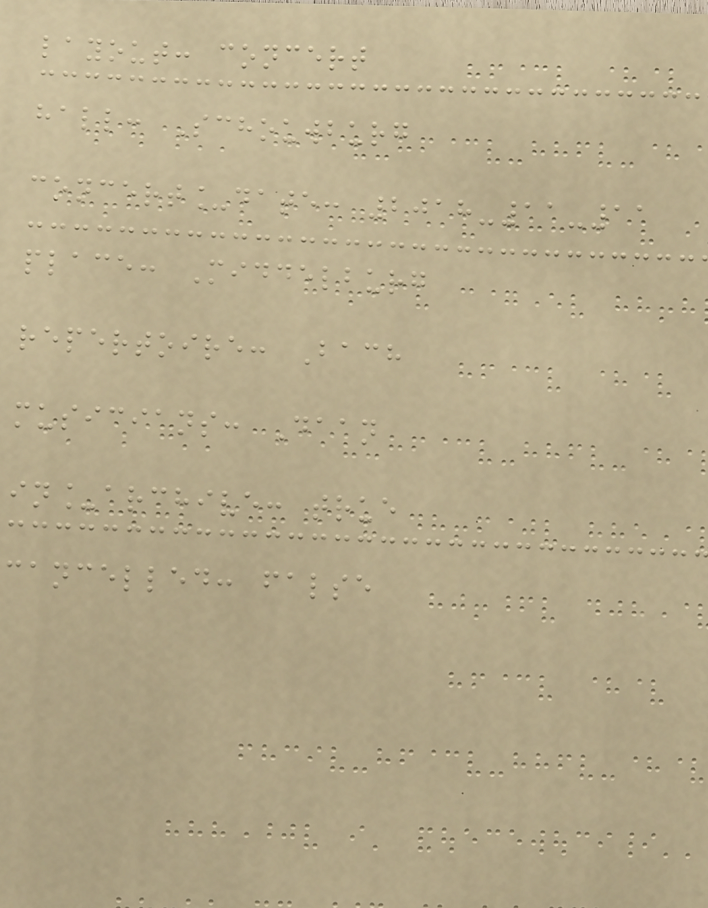layout: concert
hall: Schouwburg
concert_date: 2018-11-11
place: Middelburg
repertoire: Bach
musicians: Daan
in_archive: true
cancelled: false
